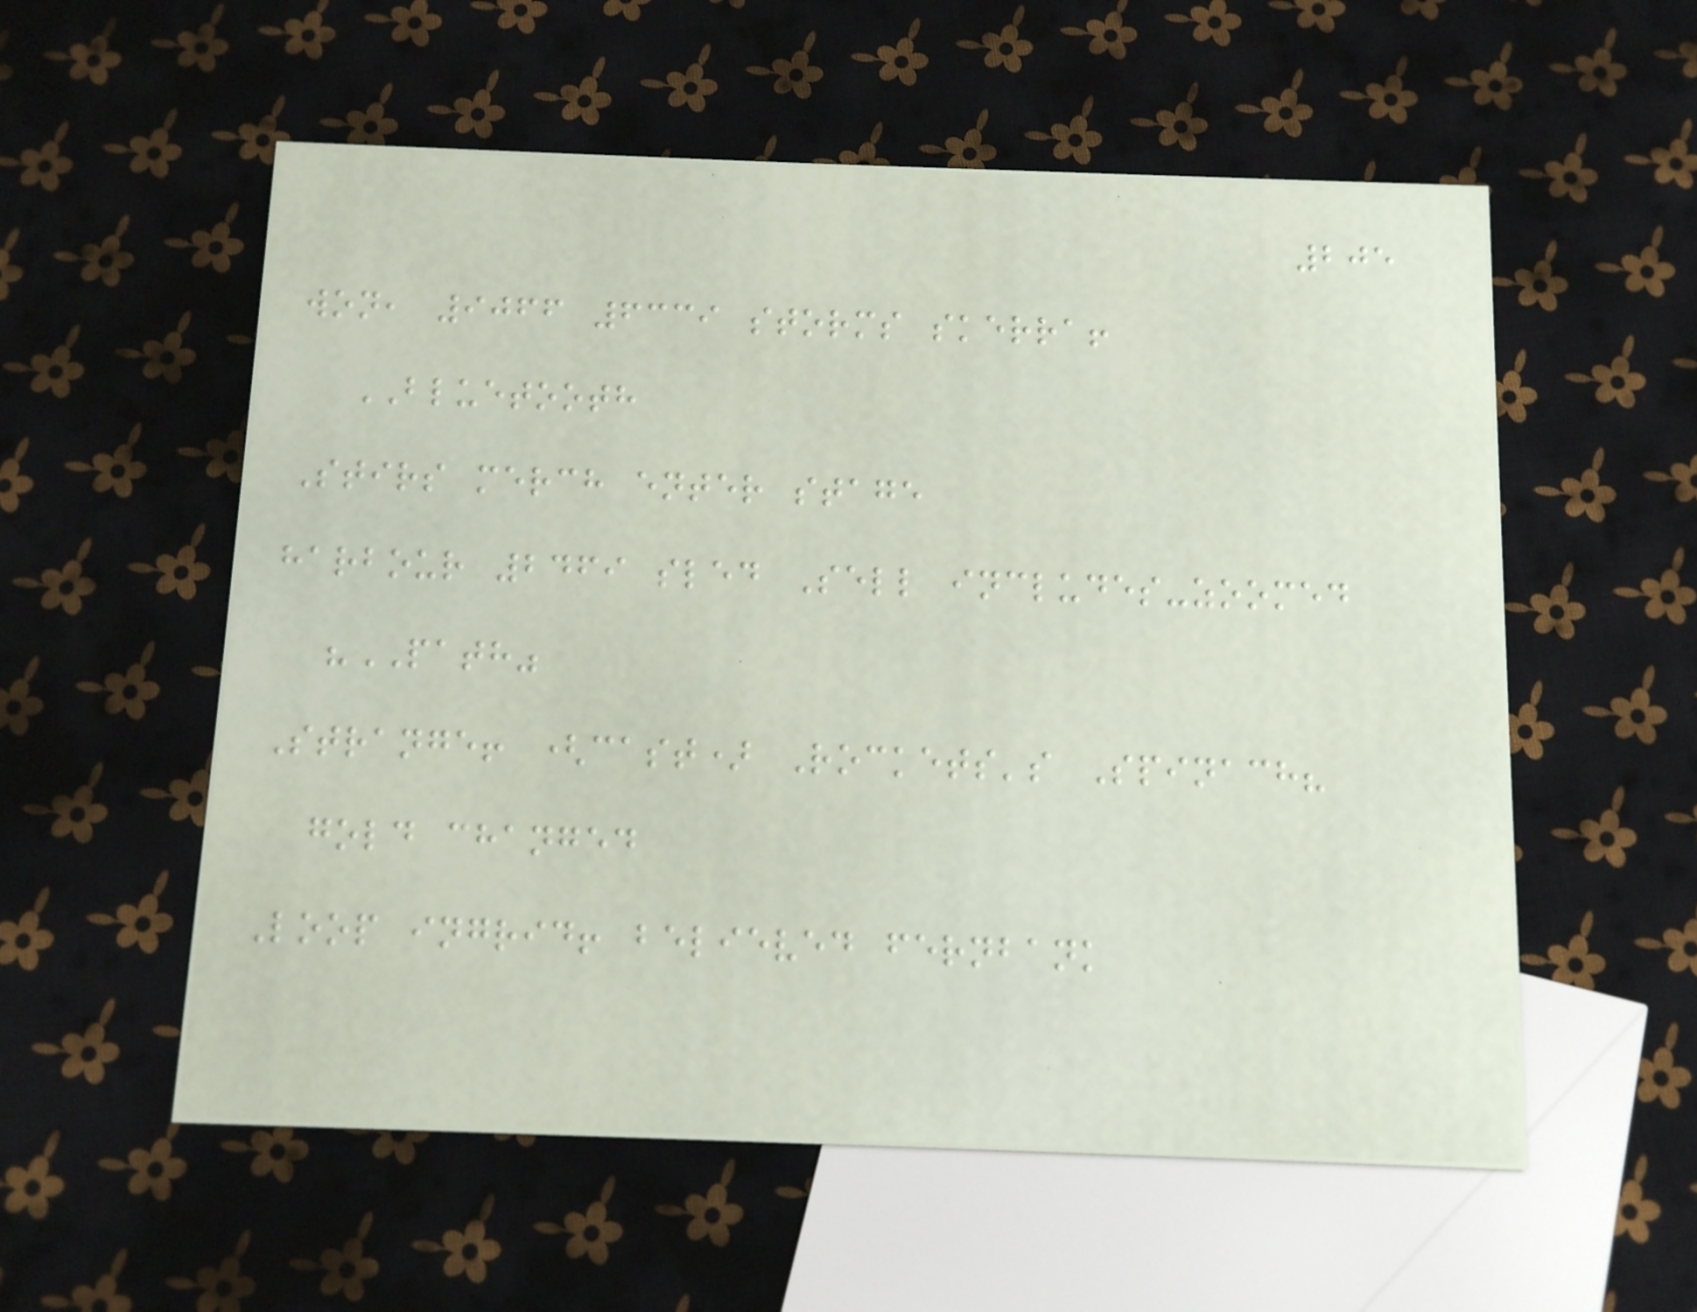205
won, 9066 6339 storms skerra!
BLUETOOTH
Stirs merch enter stage
harbour 2469 sled Sell includes-zoomed
"PATH"
Strange! (cast) Rockets's Spinach?
gold changed
Loop ingrid! believed fernbank
